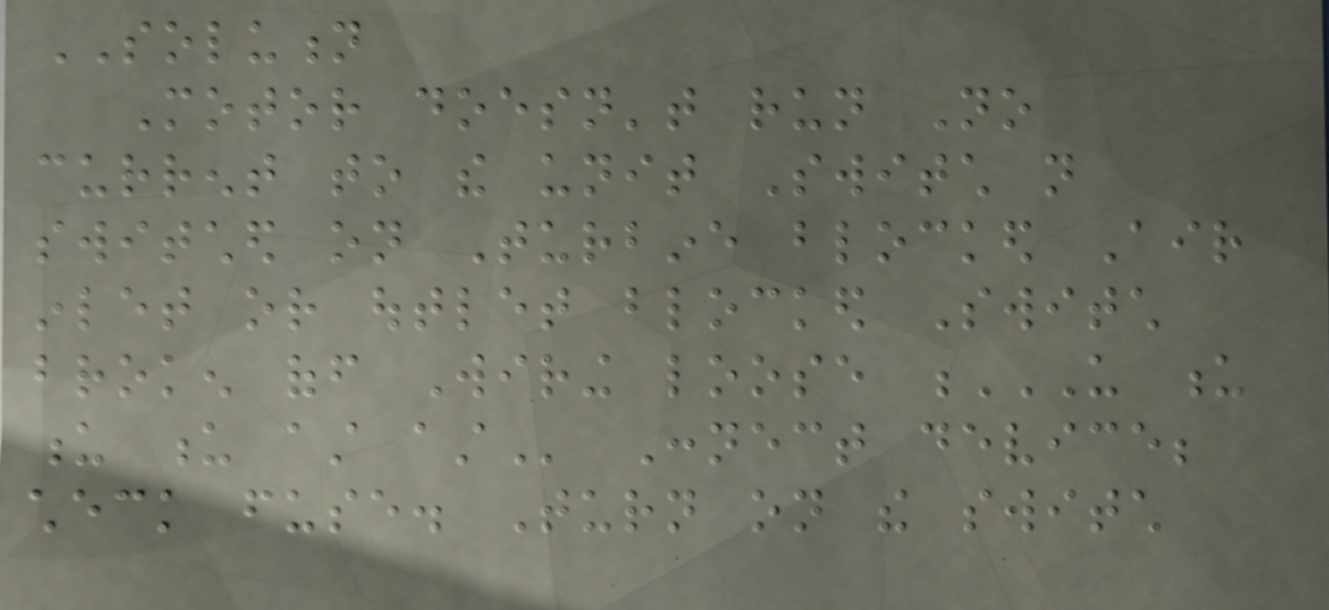SOLUTION
Motor doesn't run No
current to the unit Switch not
switched on Turbine blocked Air
inlet or outlet blocked Switch
broken off Wiring loose U U
U U AST AST Connect device;
check fuse. Turn on the switch
